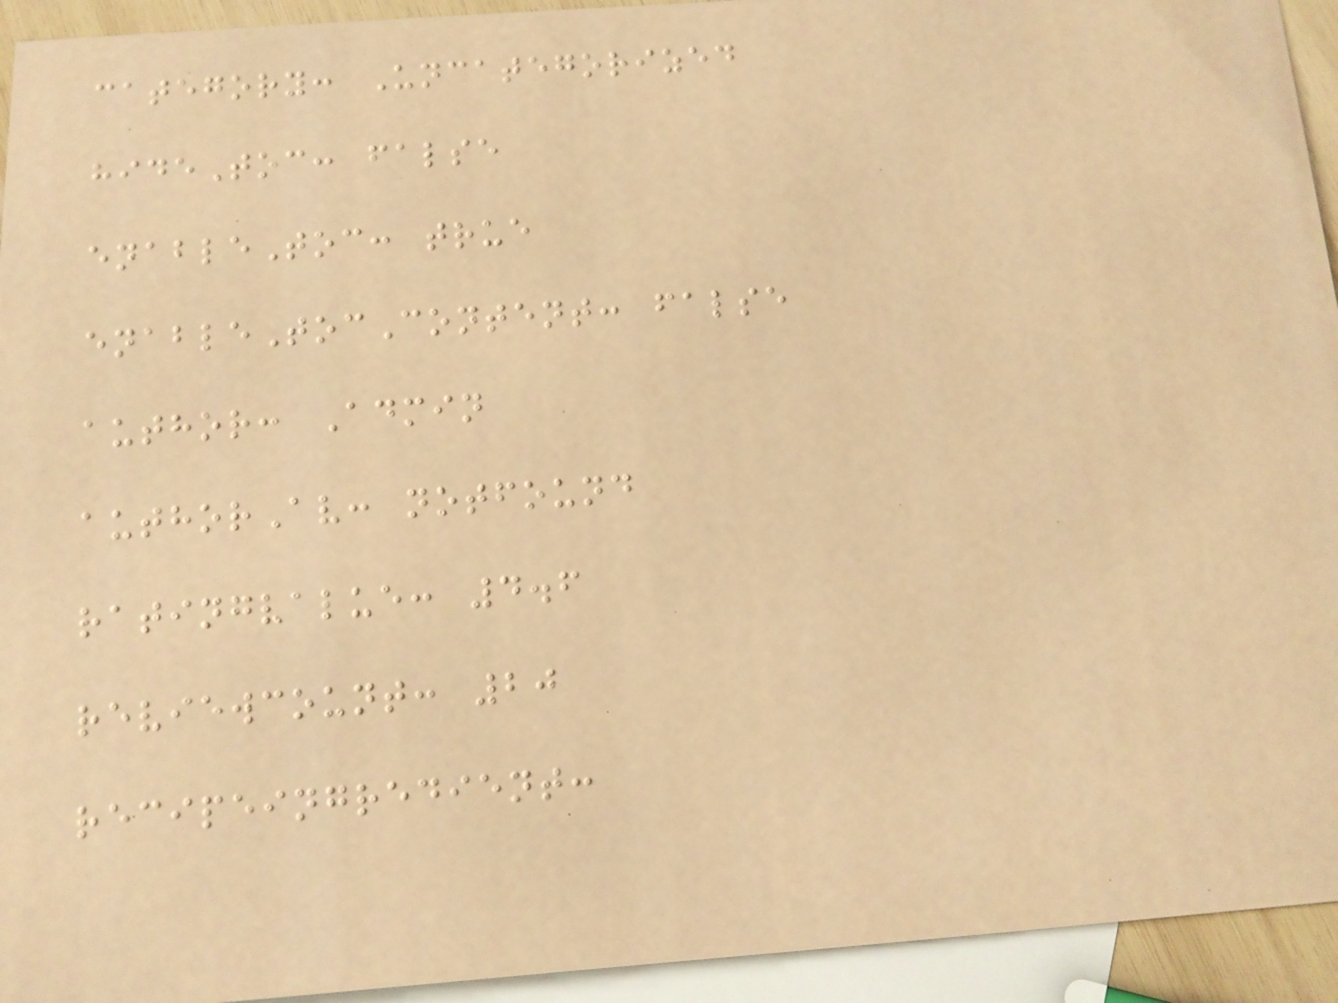category: Uncategorized
hideToc: false
enableToc: true
enableTocContent: false
author: Admin
authorAv: notfound
ratingvalue: 4.6
reviewcount: 20
recipeingredient:
